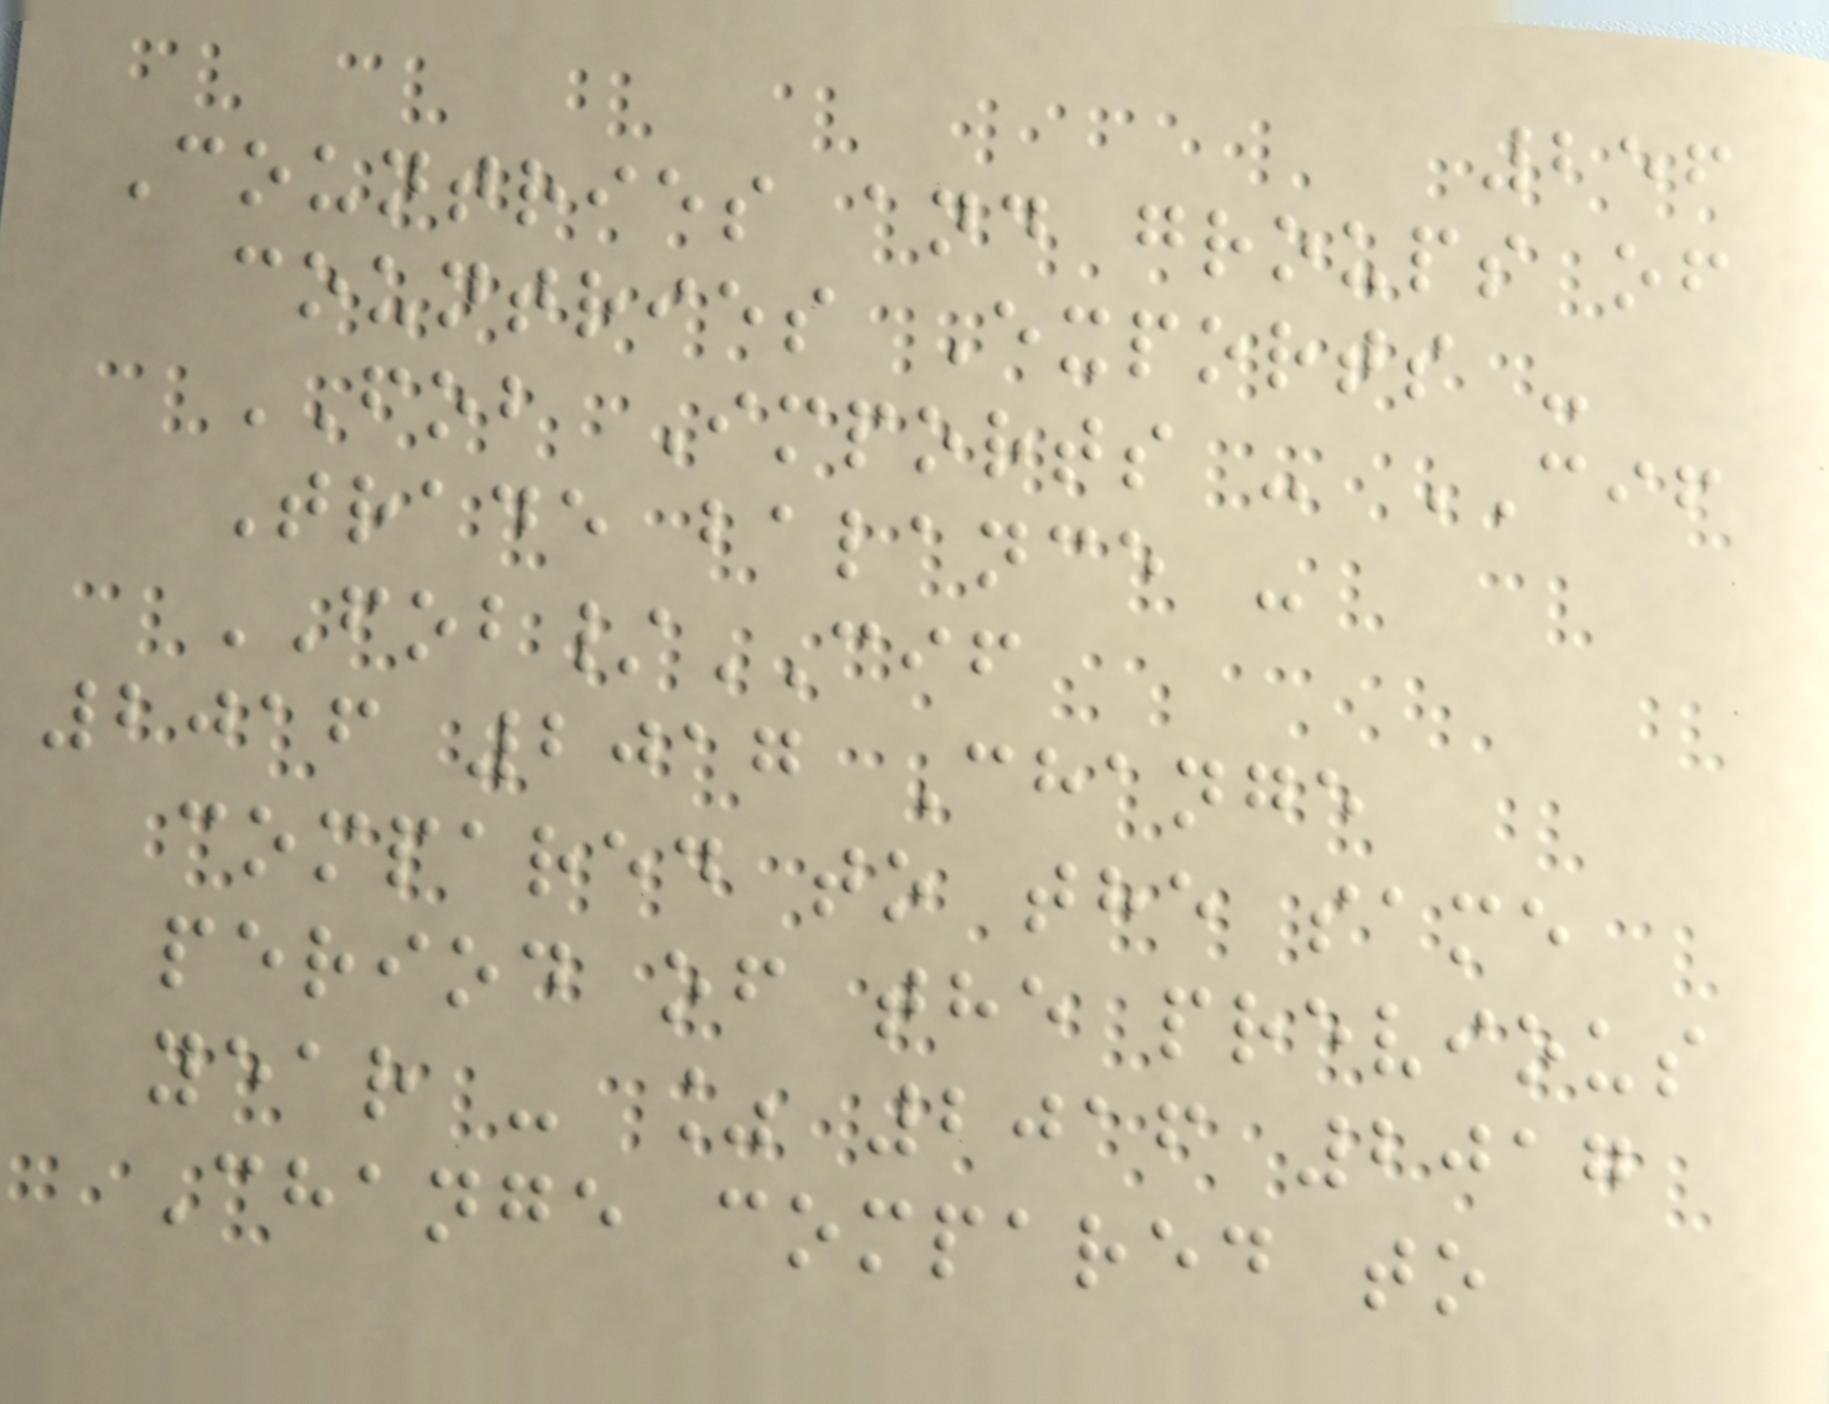256
Countries and groups of
countries Exports -
FOB Imports - CIF
Trade balance -
FOB/CIF
2016 2017 Change
compared to the same
period of the previous
year - % 2016 2017
Change compared to
